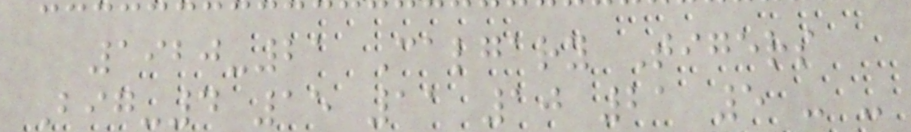1920-21 Calgary Tigers
Big-4 15 11 10 21 5 - -
